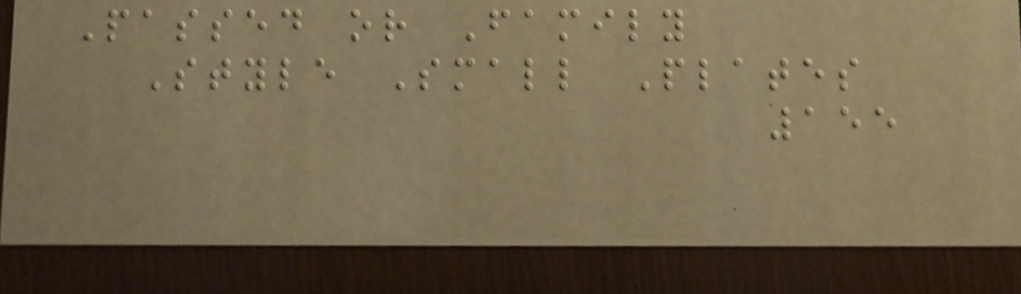Passed or Family
Style Small Plates
155
